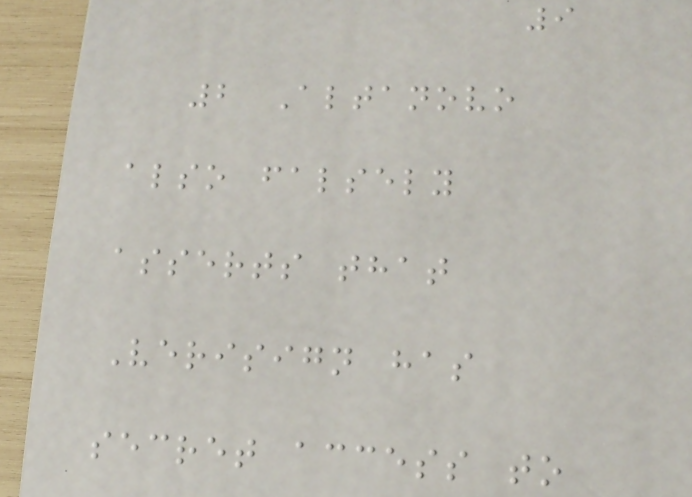9
2 Altanovo
also falsely
asserts that
Verisign has
secret access to
